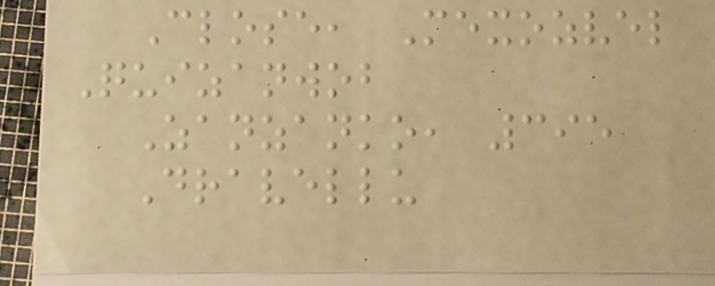Close, Mexozvel
Quizanwob
Zanzanko, 395
Dravellu
